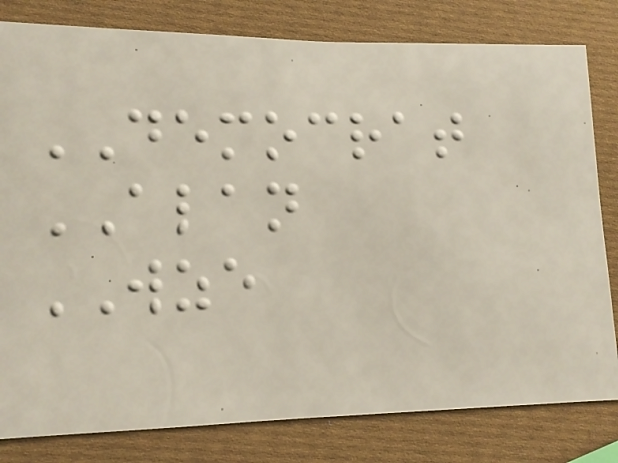DEMOCRAT
ALAN
WZE
